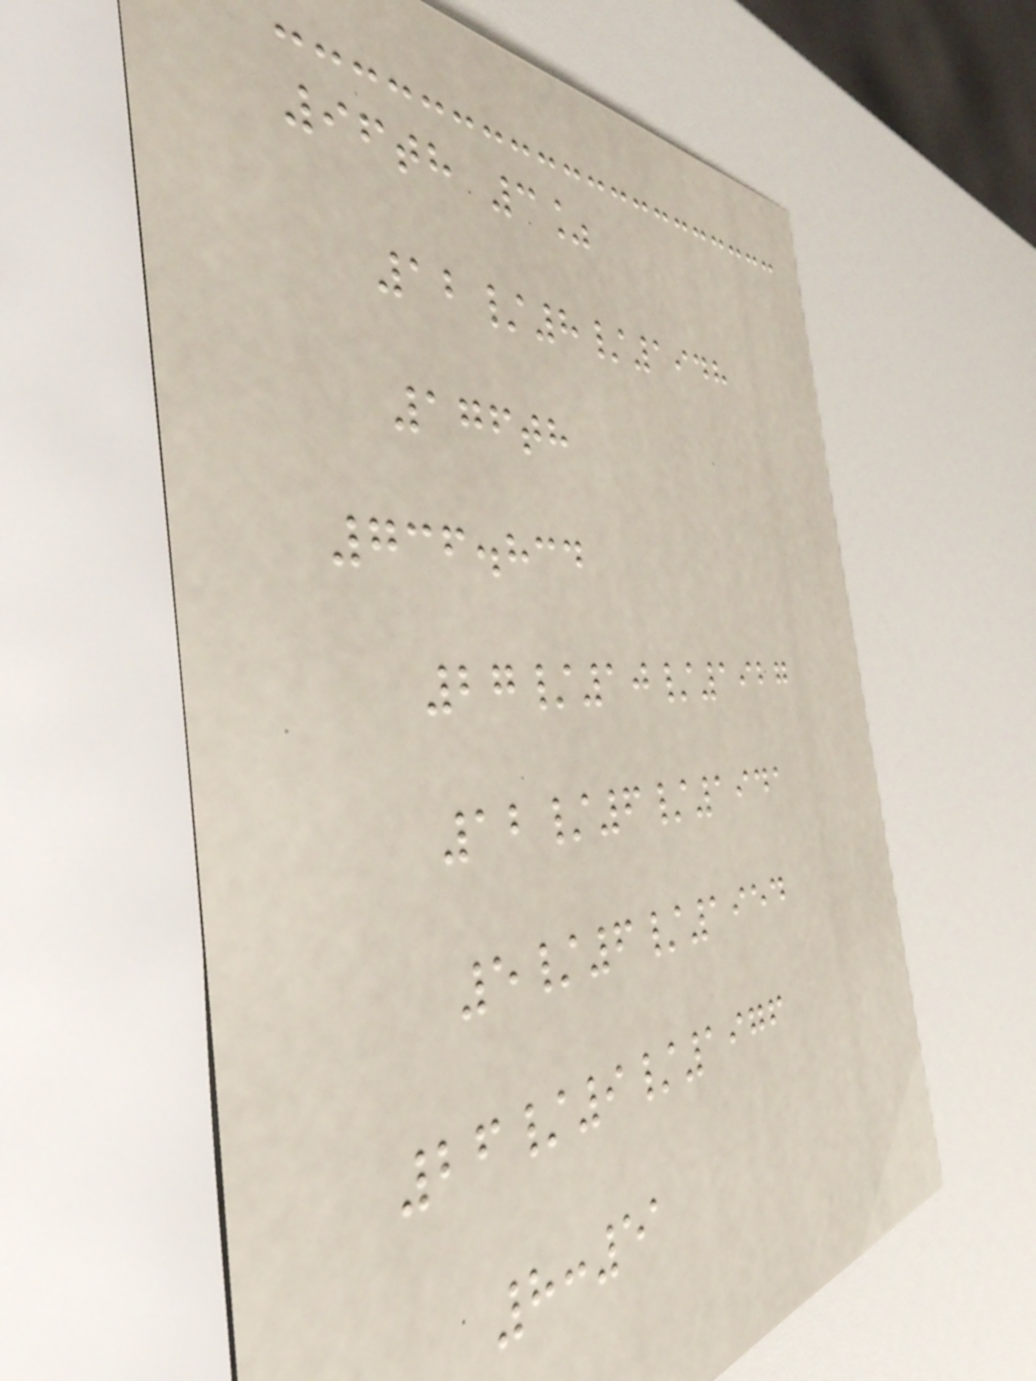96th 3%
12/8/1948
176th
736.834
27/10/1927
12/6/1941
5/6/1954
26/9/1976
8:51
